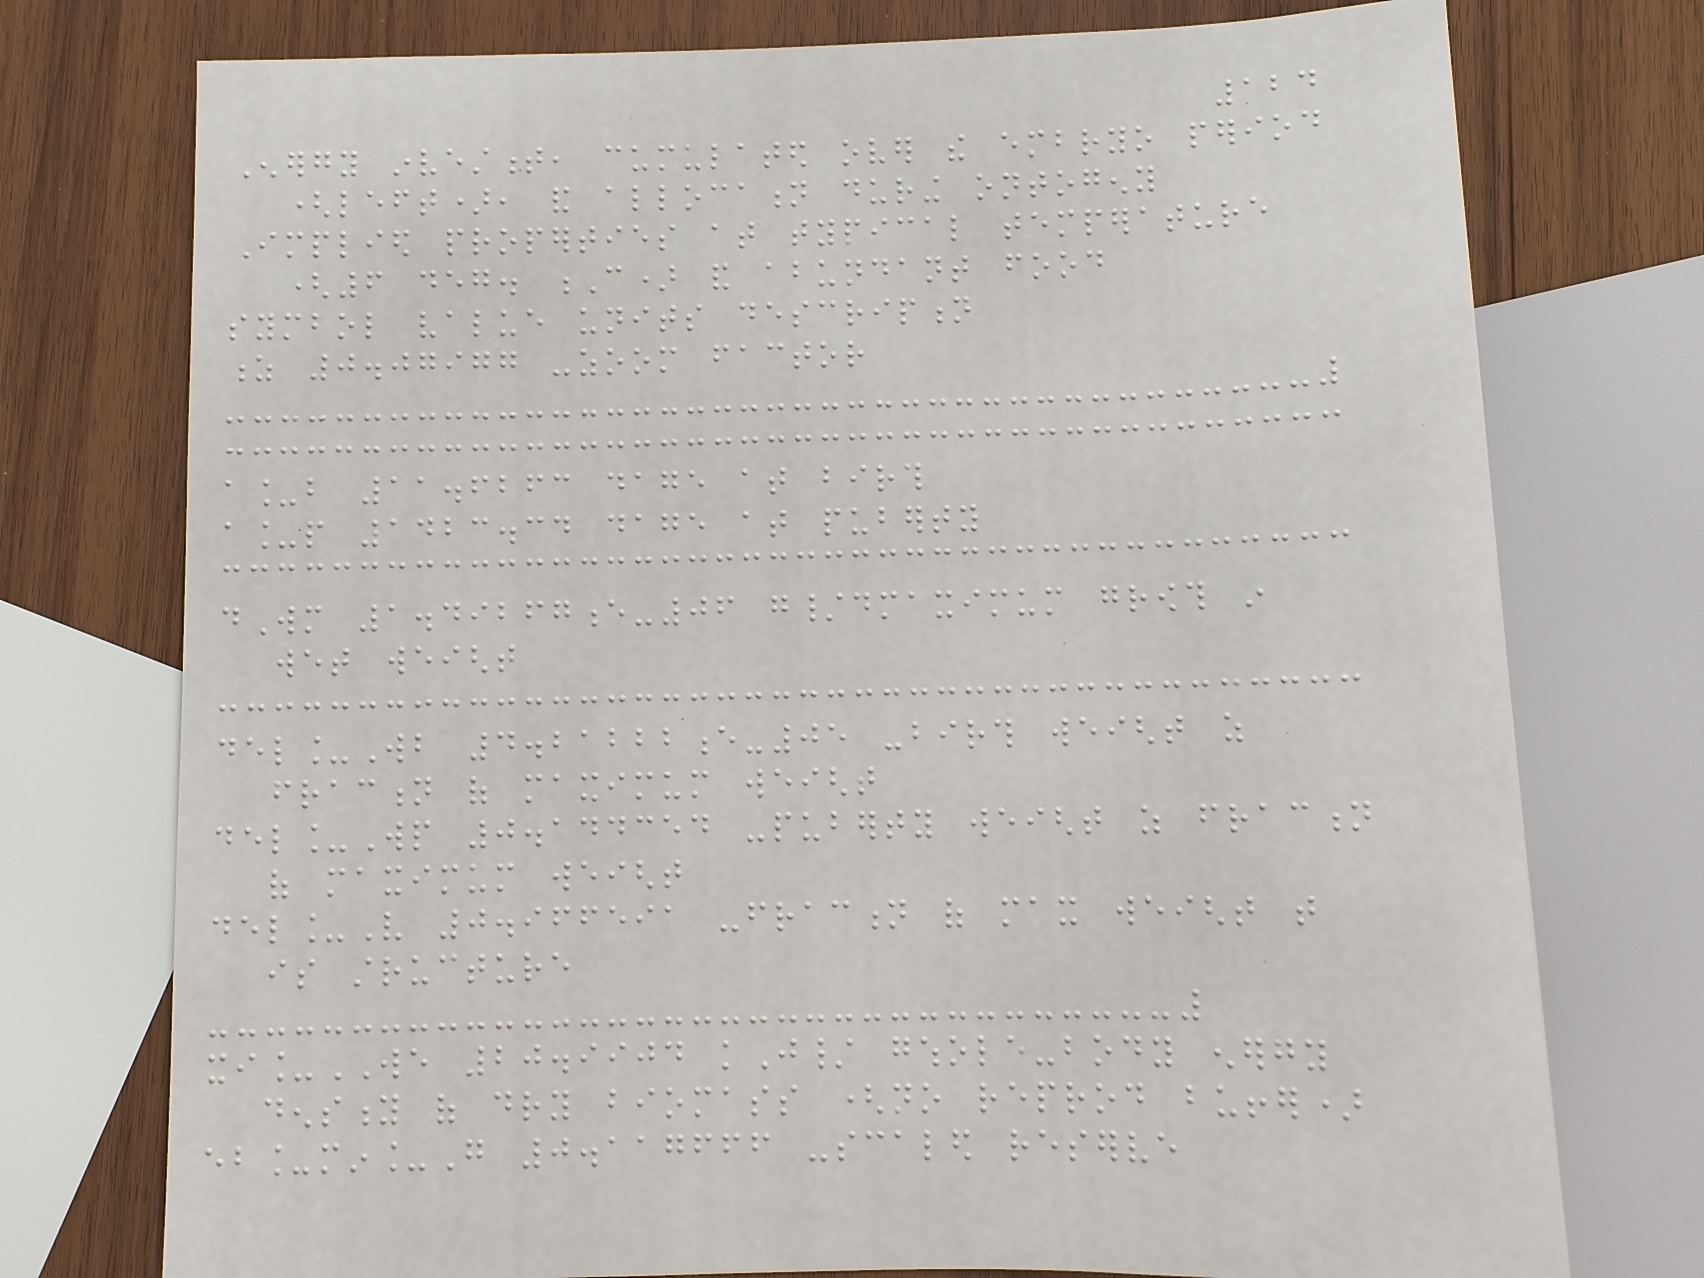124
Energy investment, cumulated over the embryo period
(left), and allocation during ontogeny
Implied properties at typical temperature
(6 deg. C) and abundant food
symbol value units description
z 0.07977 -zoom factor
a_b 11.6263 dage at birth
a_p 1423.34 dage at puberty
dWm 1.49267e-06 g/dmaximum growth in
wet weight
del_Wb 4.21222e-05 -birth weight as
fraction of maximum weight
del_Wp 0.144354 -puberty weight as fraction
of maximum weight
del_V 0.966591 -fraction of max weight that
is structure
xi_WE 20.9904 kJ/ gwhole-body energy
density of dry biomass (no reprod buffer)
eb_min_G 0.117666 -scaled reserve
